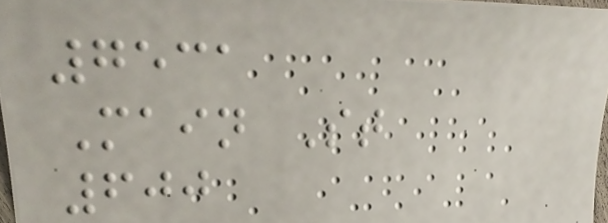7531
Main St
600
